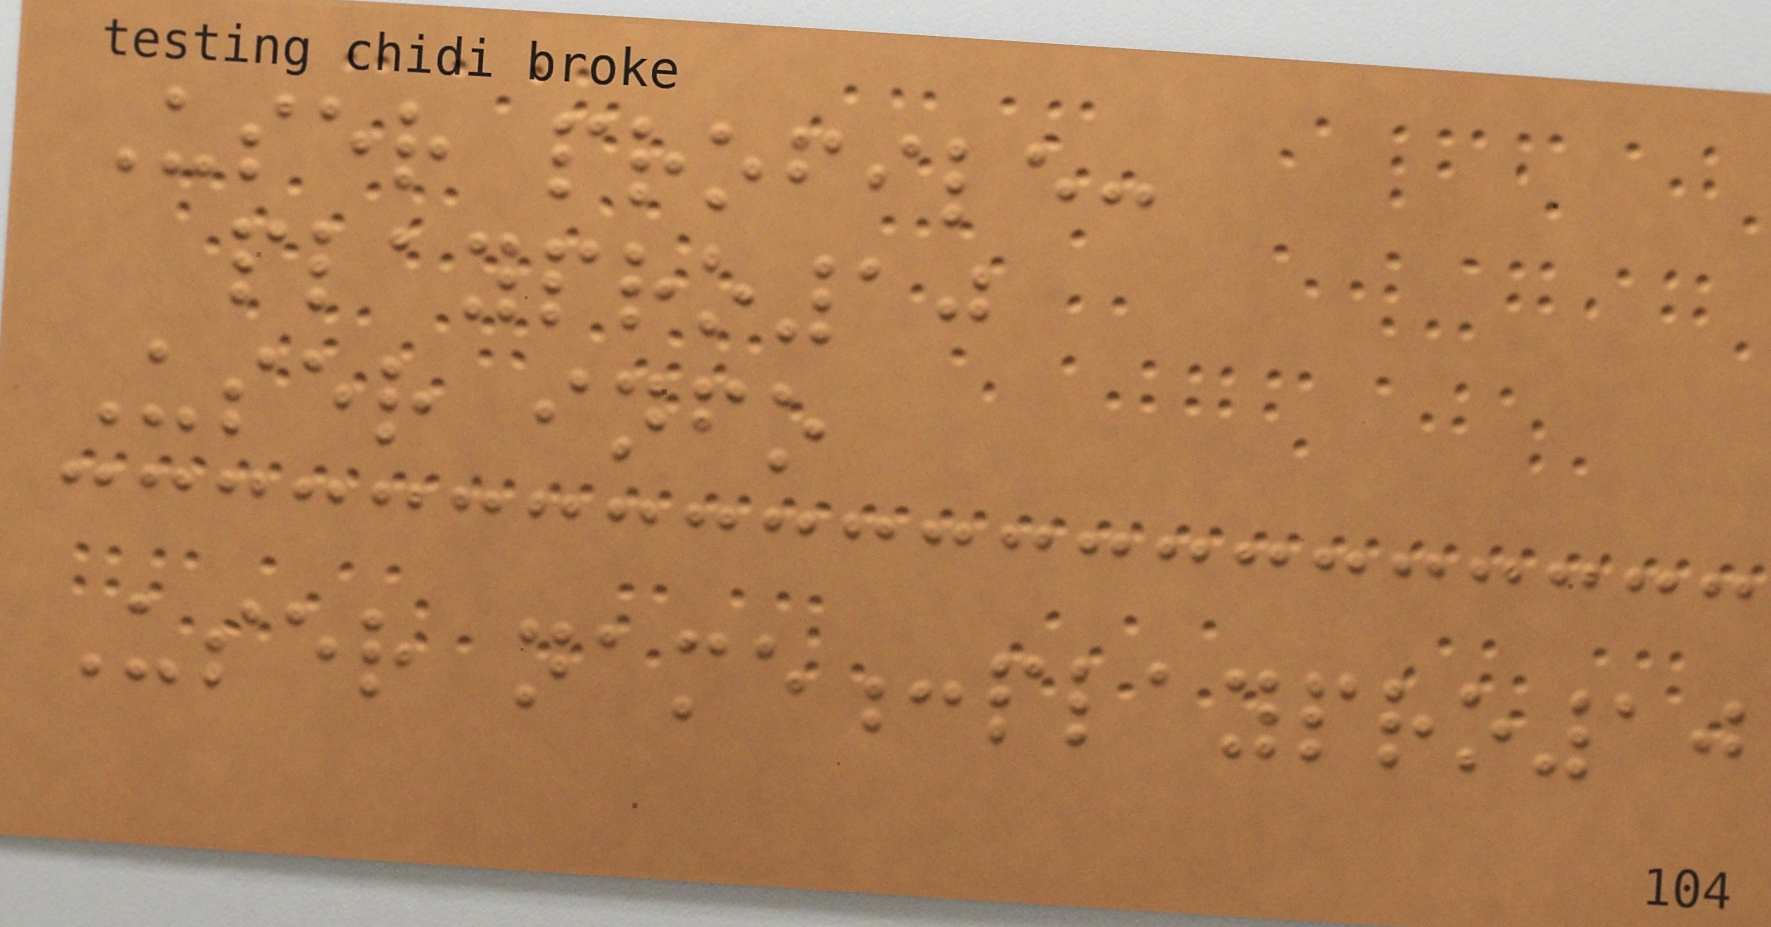User profile:
playpro10
User info
User name:playpro10
